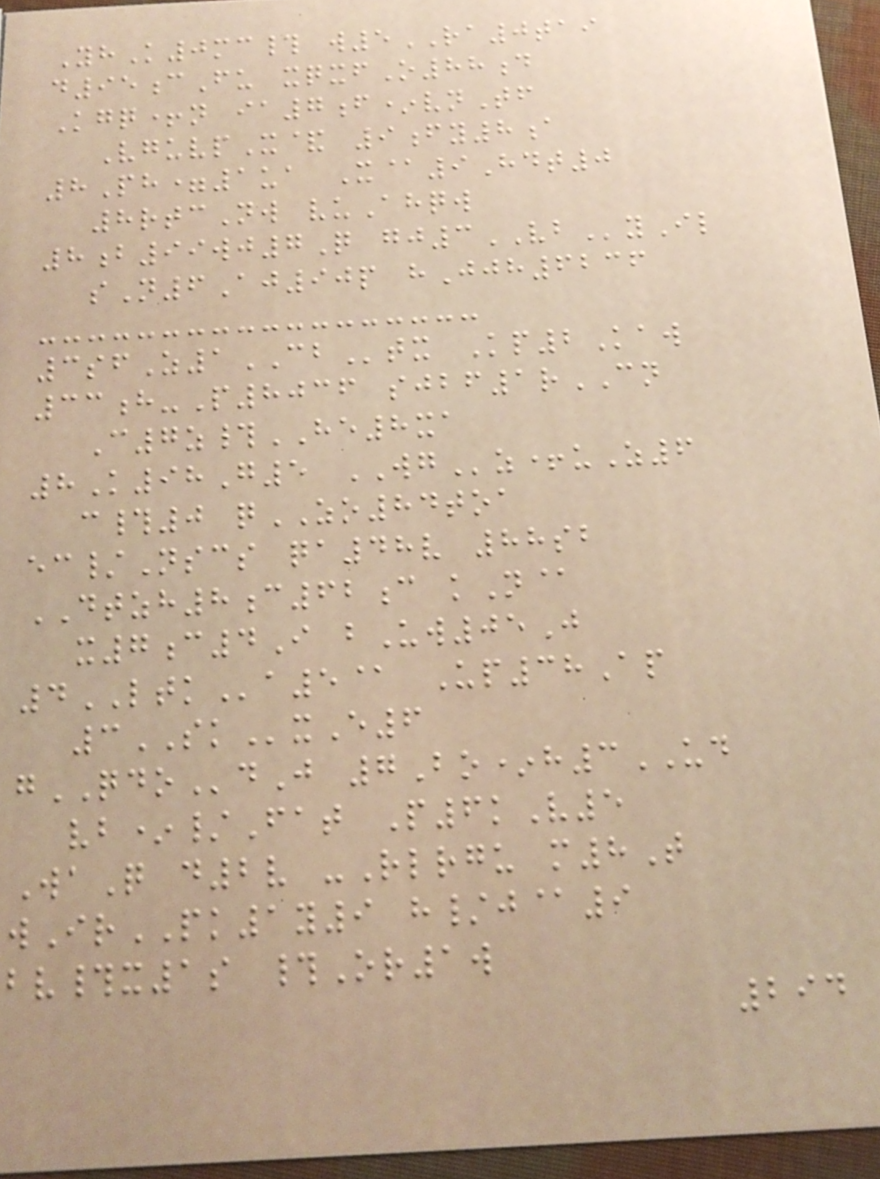YhK0mc# w5RA0tai
d95cFu xqxfO88d
Kgq+n ia7f*vnTf
VguvpX& 9fy8a
8Ph=1ua X@9Hdt0
8rtcNw vuAhqw
8b99wj7Q gj3VByIl
sN6Aj90p hJjh6236
3sfZ1CBtx Kp2Kaw
33h-P8036 sjbf1rCN
C7z#HE8xa
8K98G5 WGz+uZ6
c#0 qZO84toa
ec/Nscs qa48v 88sb
DTZH8c62c kN@
x7c4I bUw05J
4LTKa5@ Up38Ap
3SKxE6
gQDOdJ 7Bo*h3UD
vb*/Fat P6kV5
WaQ d2v -Rlrgu m8T
wIrPK1y9 h/j@9
bv#x1s #Or1w
294
